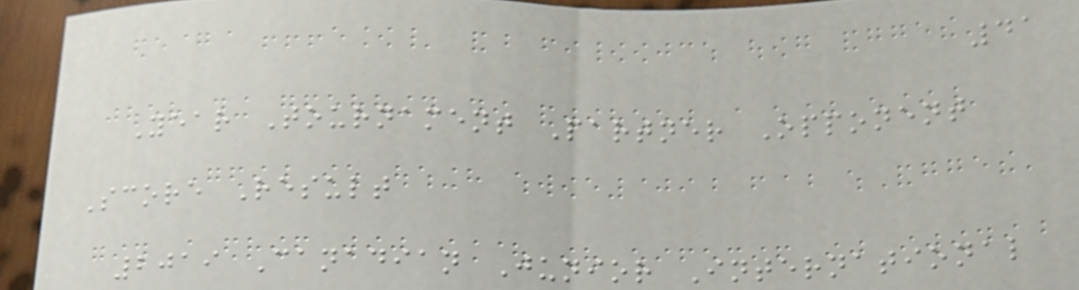41
Year Tournament Partner Opponent
Score Result
2019 Canadian Junior International
